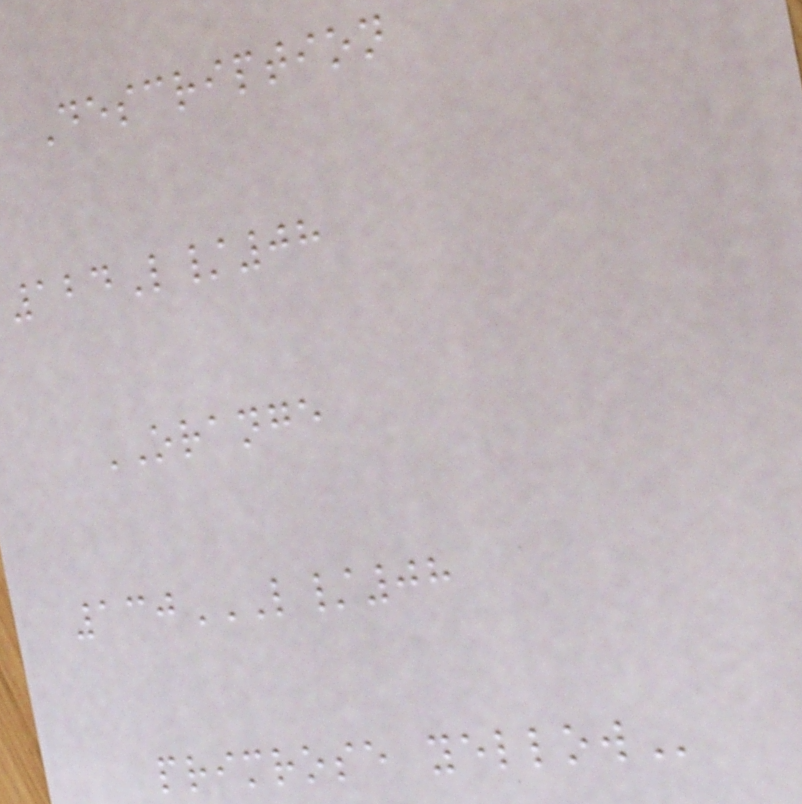Description
124L/08
ORANGE
130L/08
PRIMROSE YELLOW
